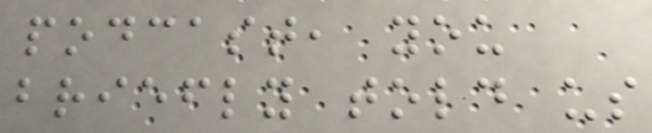podcast, you
briefly told us
